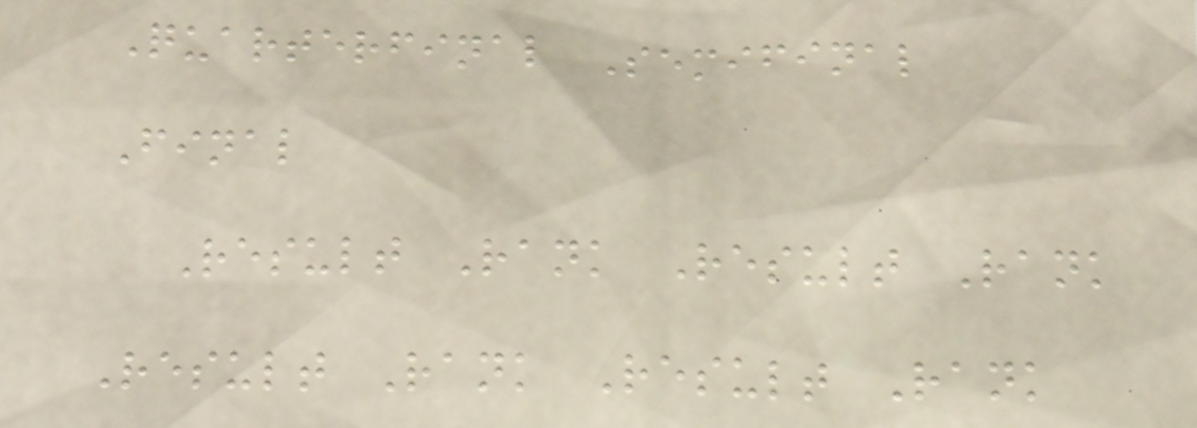Quarterfinal Semifinal
Final
Result Rank Result Rank
Result Rank Result Rank
